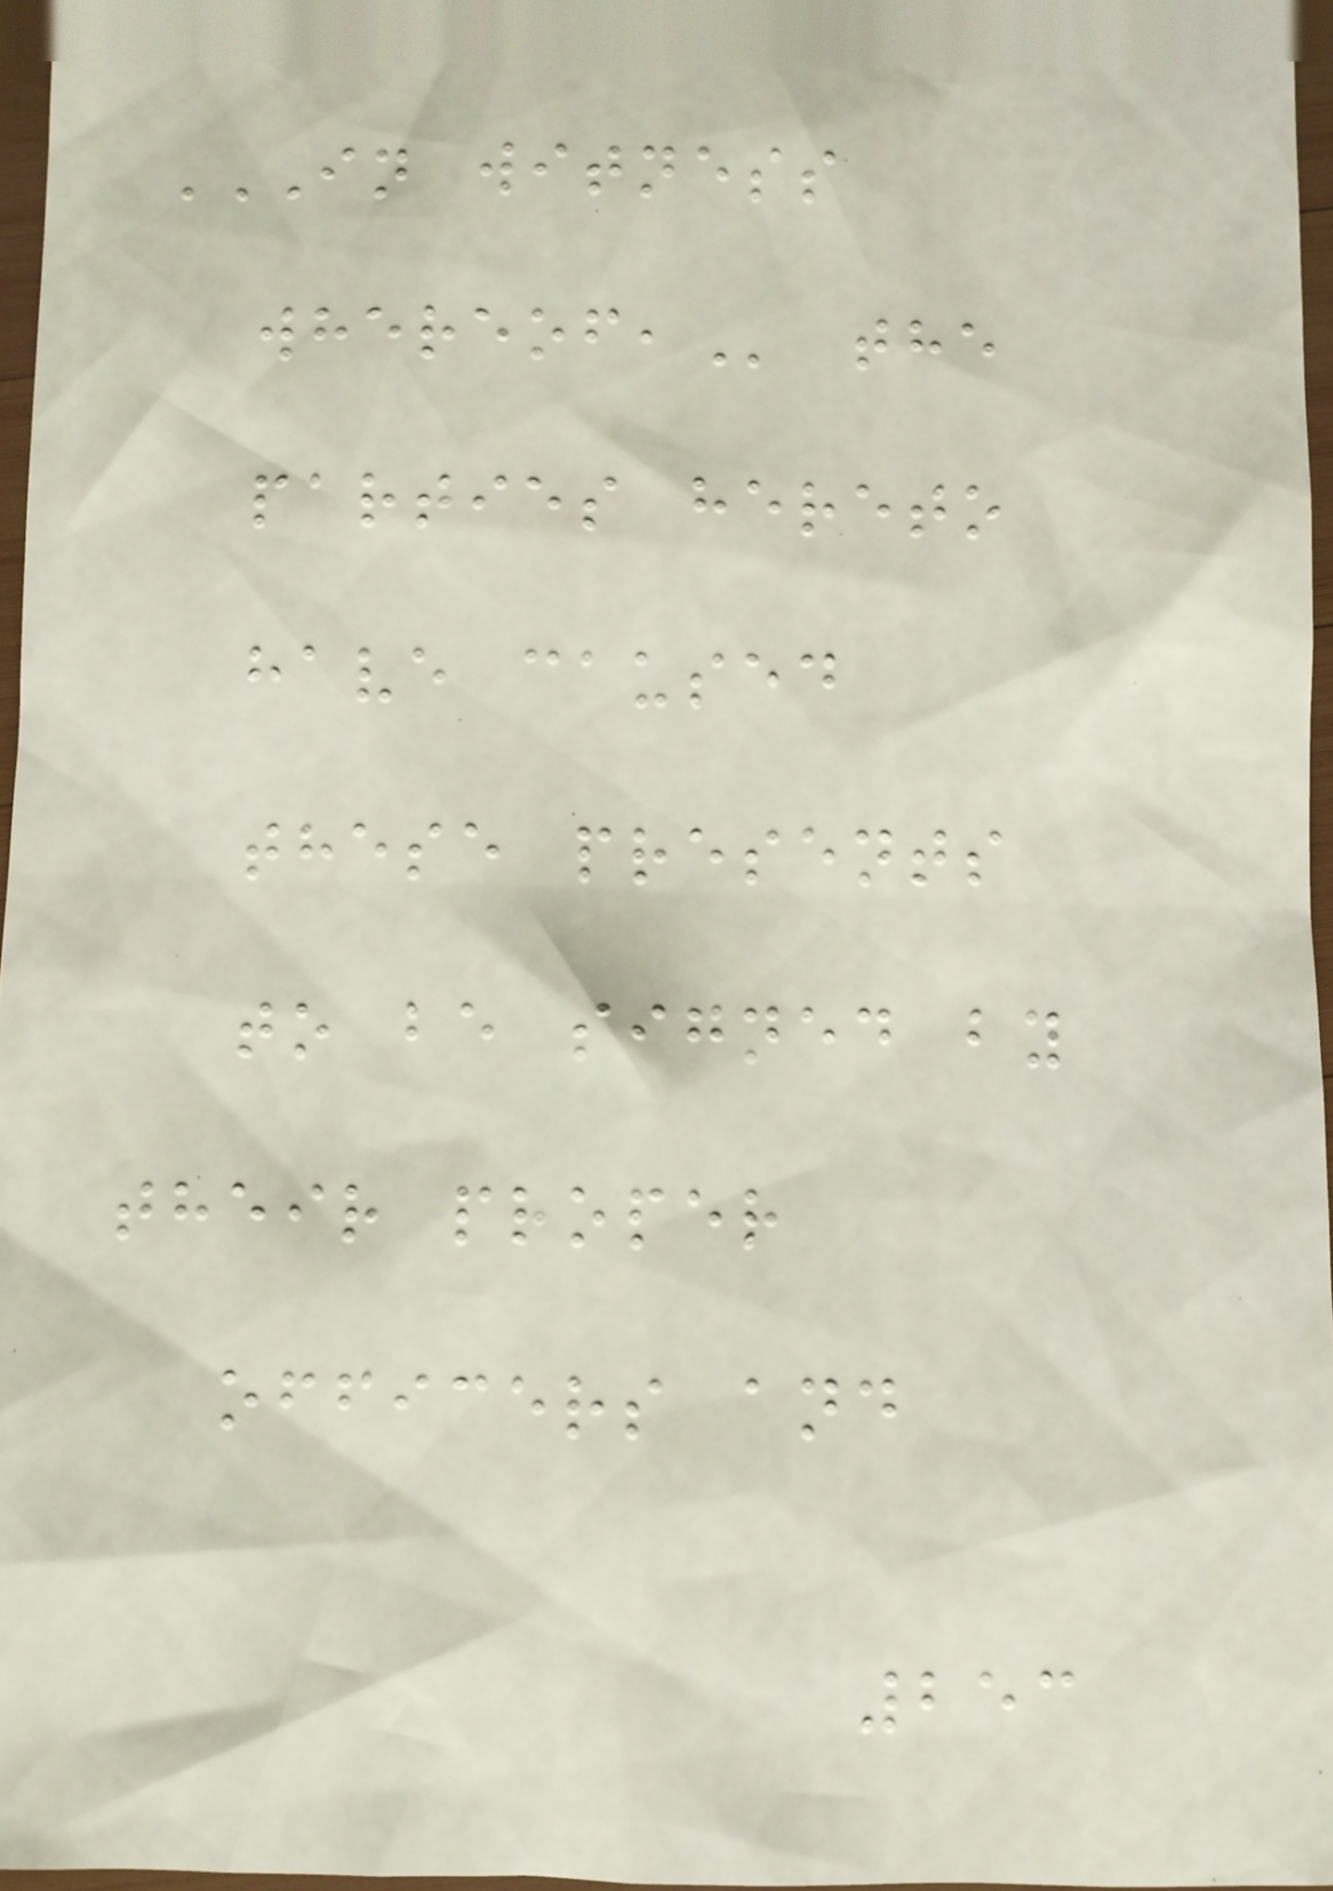IN WITNESS
WHEREOF, the
parties hereto
have caused
these presents
to be signed by
their proper
officers and
253
